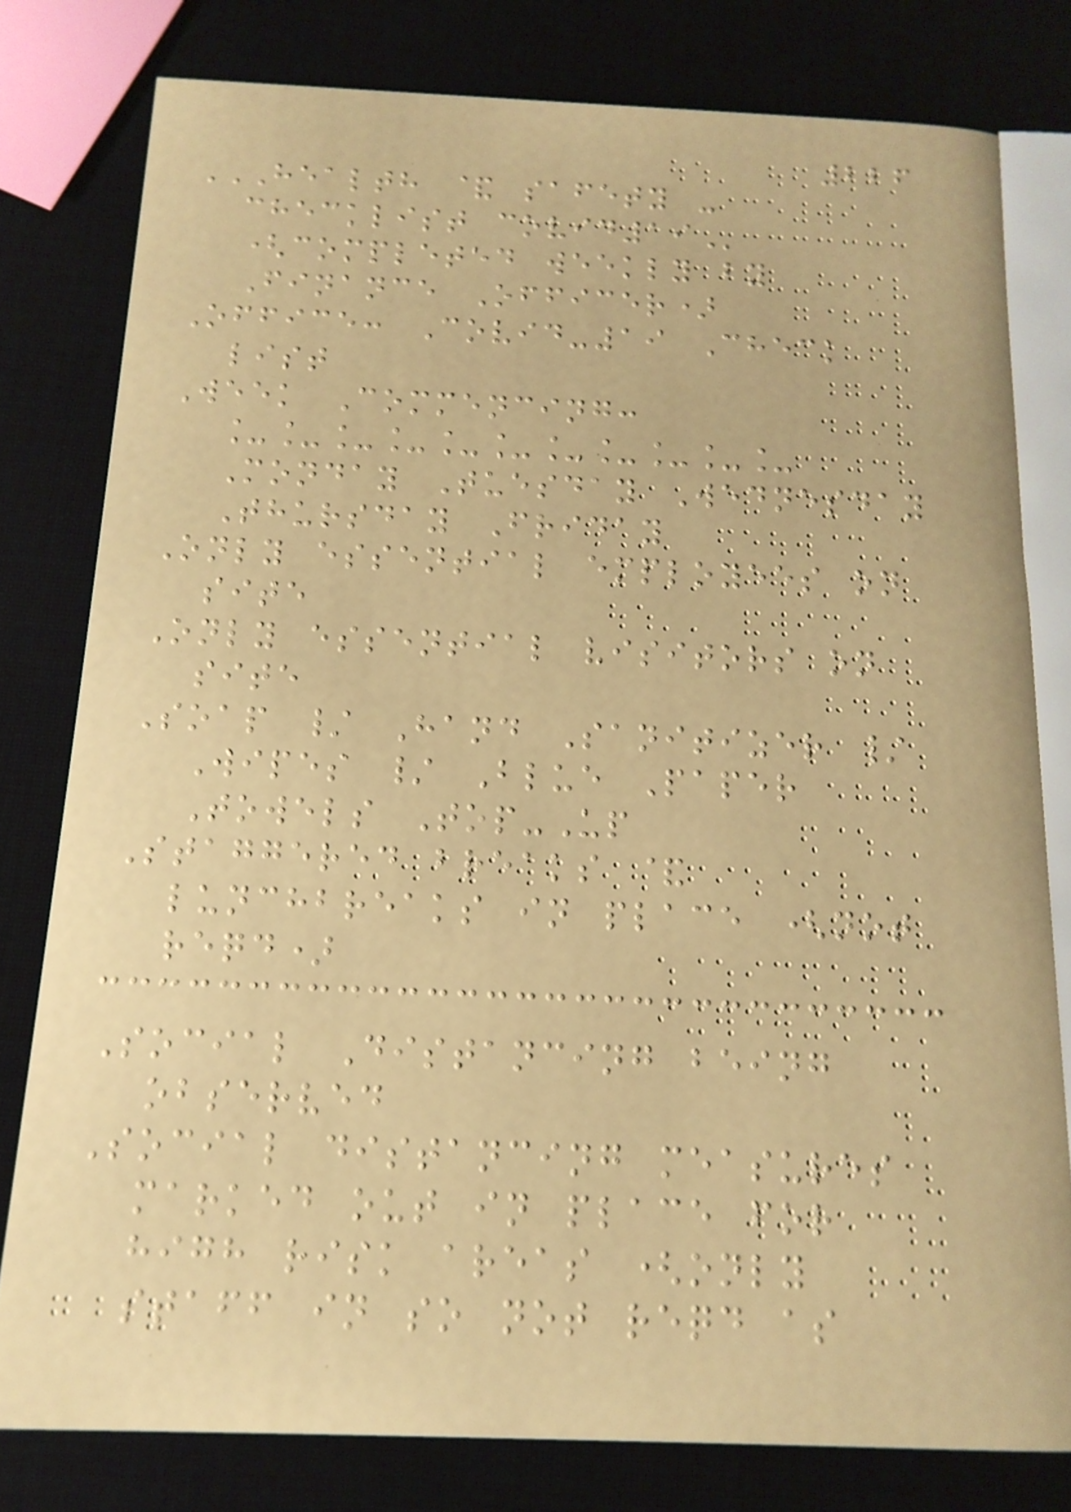226
HEALTH & SAFETY -
CHECKLIST COVID19
(completed weekly by
Finance Officer)
Office: Covid-19 Check
list
Week Commencing:
___________
Monday Tuesday Wednesday
Thursday Friday
Only essential employees on
site
Only essential visitors on
site
Soap / Hand Sanitizer /
Wipes / Blue Paper
Towels Top-Up
Staggered breaks &
lunchbreaks in place (not
reqd)
Social Distancing being
observed
Social distancing measures
marked out in place for
high risk areas (only
staff in so not reqd as
